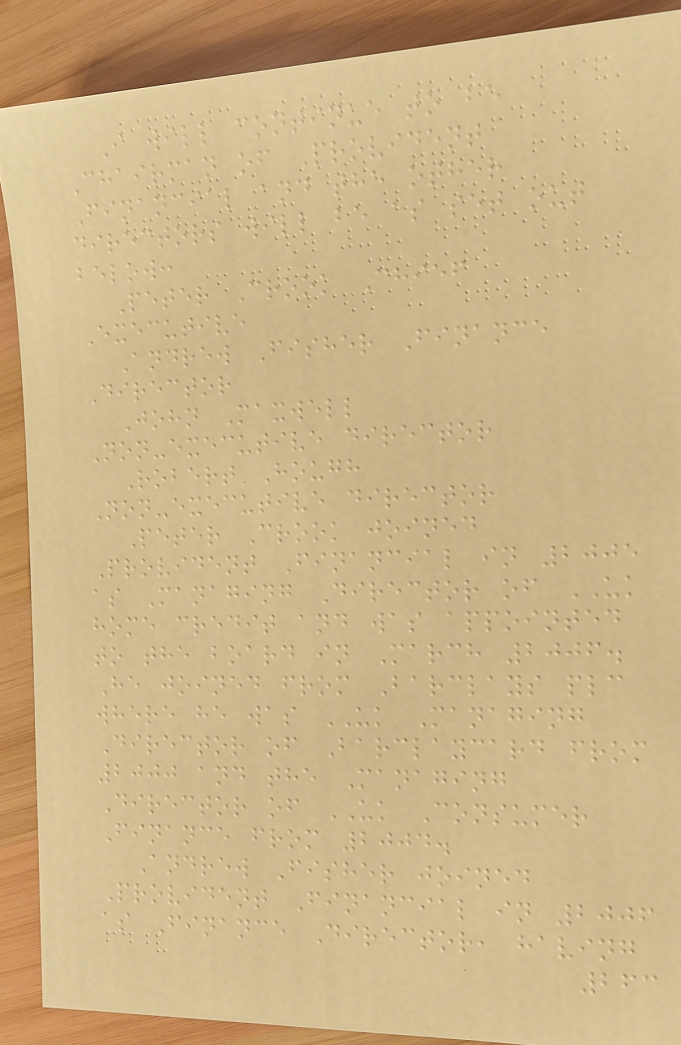I will continue to be
Chairman of Provident
Financial and the other
directors will be as set out
below:
Peter Crook Chief
Executive
Andrew Fisher Finance
Director
John Maxwell
Non-executive director
Robert Hough
Non-executive director
Peter Crook joined
Provident Financial in 2005
as Managing Director of UK
home credit and was appointed
to the board in March 2006.
He joined from Barclays plc
where he was UK Managing
Director of Barclaycard from
2000 and the Managing
Director of UK Consumer
Finance from 2004.
Andrew Fisher joined
Provident Financial in 2006
as Finance Director, having
263
